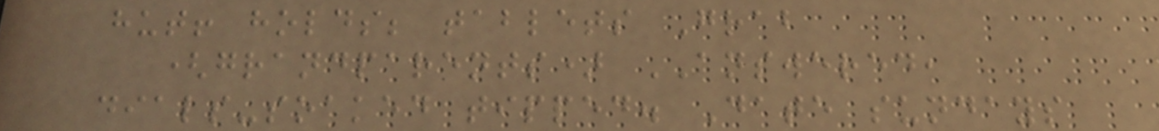hut! holds; tablets Grab
(grandparents) ANSWERED,
dials-soaked tipped. Date sundays
